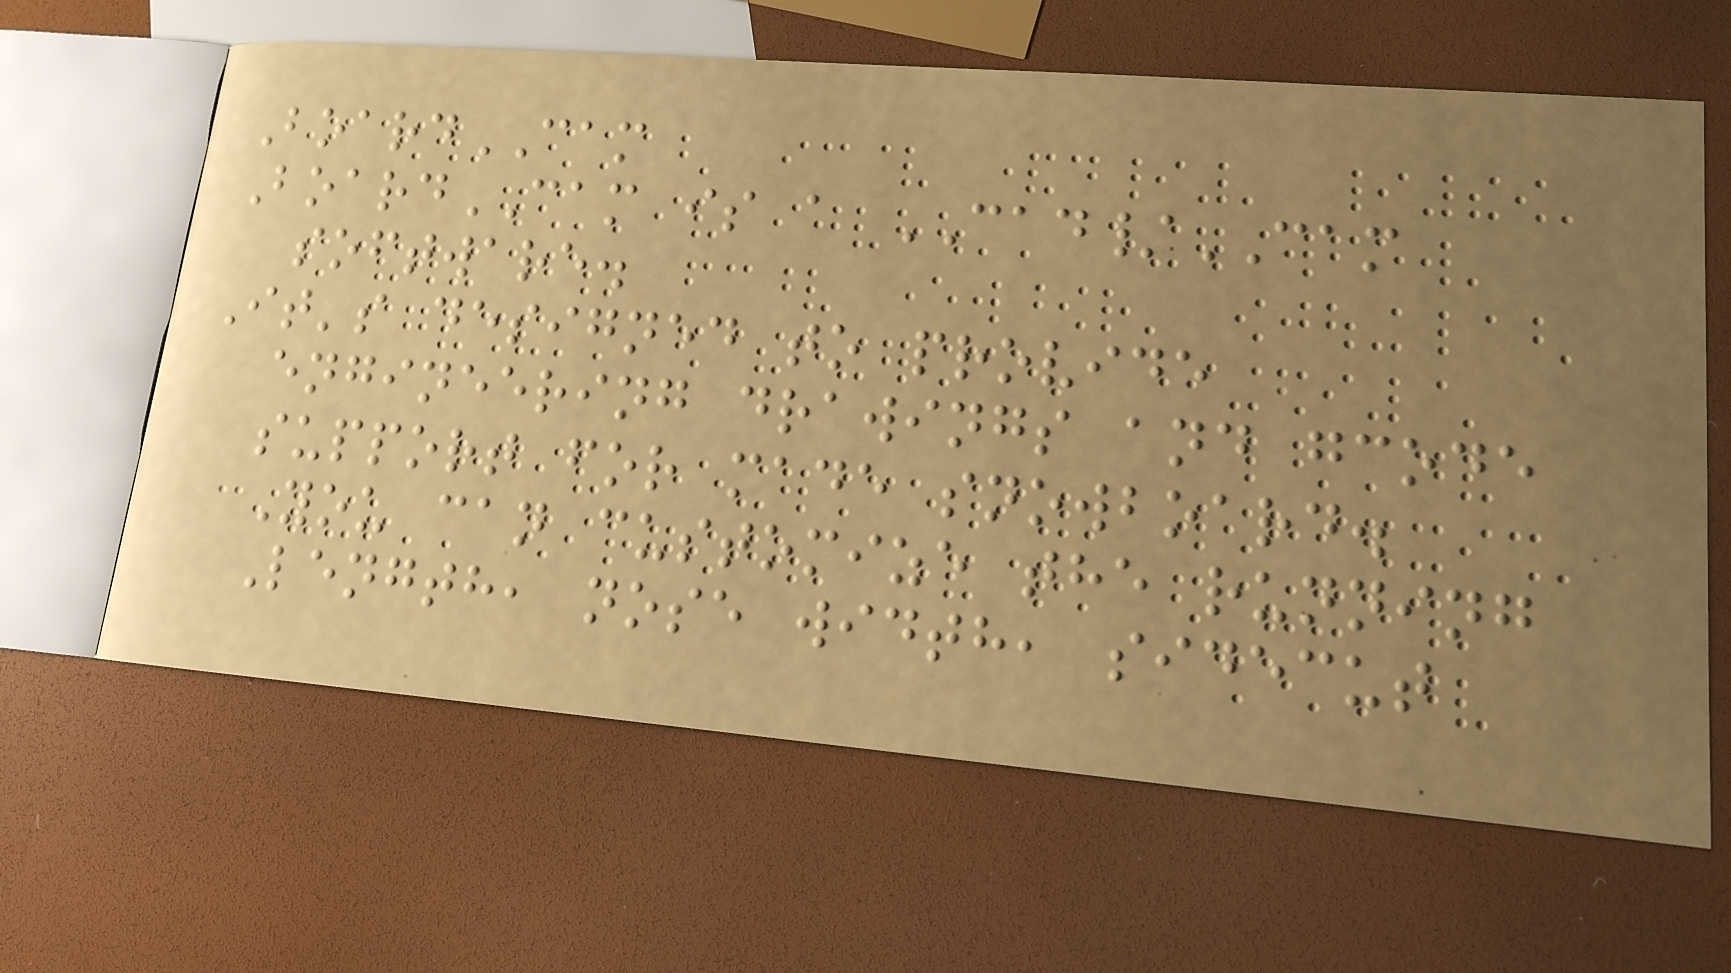BoardCAM
BoardCAM is a CAD/CAM
software.
It's designed to provide
engineering drawings and gcode
support for made snowboard.
You can customize the running
Length, nose width, sidecut
